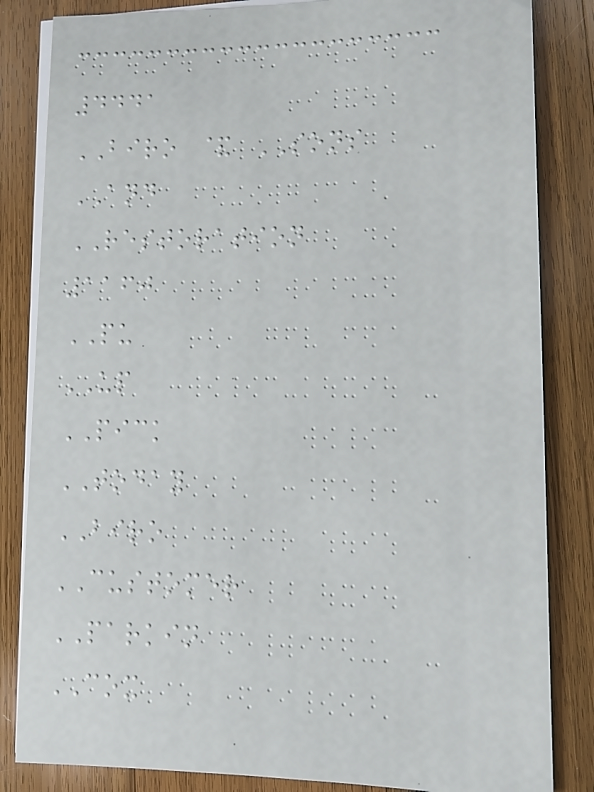4441
BIRO & SONS
AND
RESTORATION
1160
PU
UP
PICK
TODAY
BIRO
CUSTOMER
PARKIN
COX
